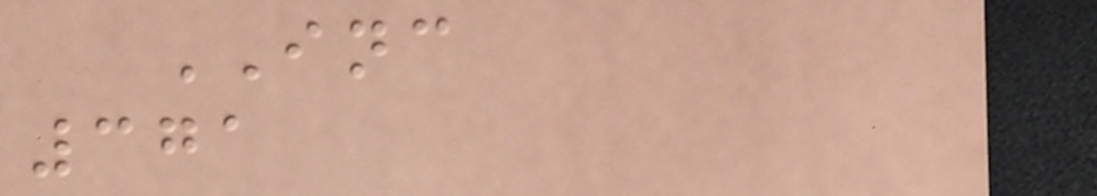INC
371
